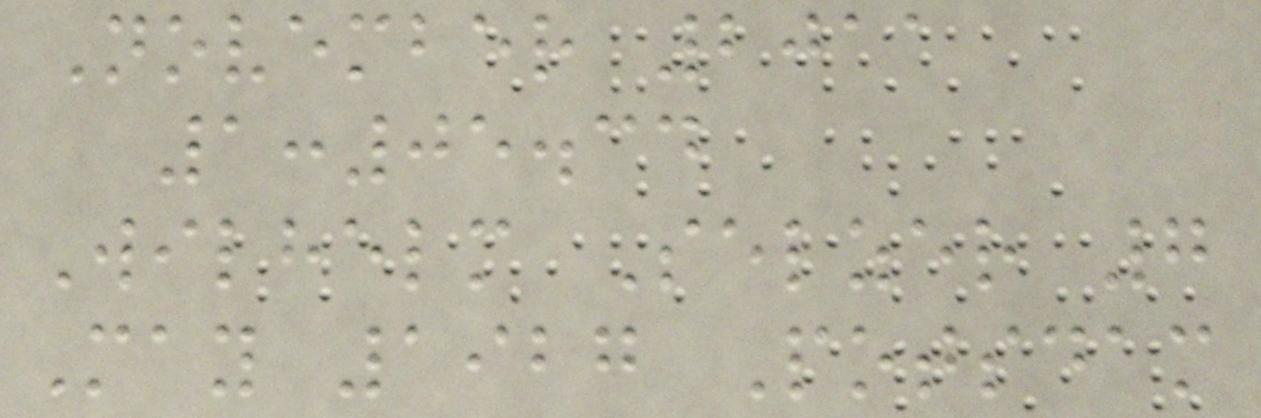November 2011
1:05.34
Wilhelm Selzer 7
May 1927 Potsdam
